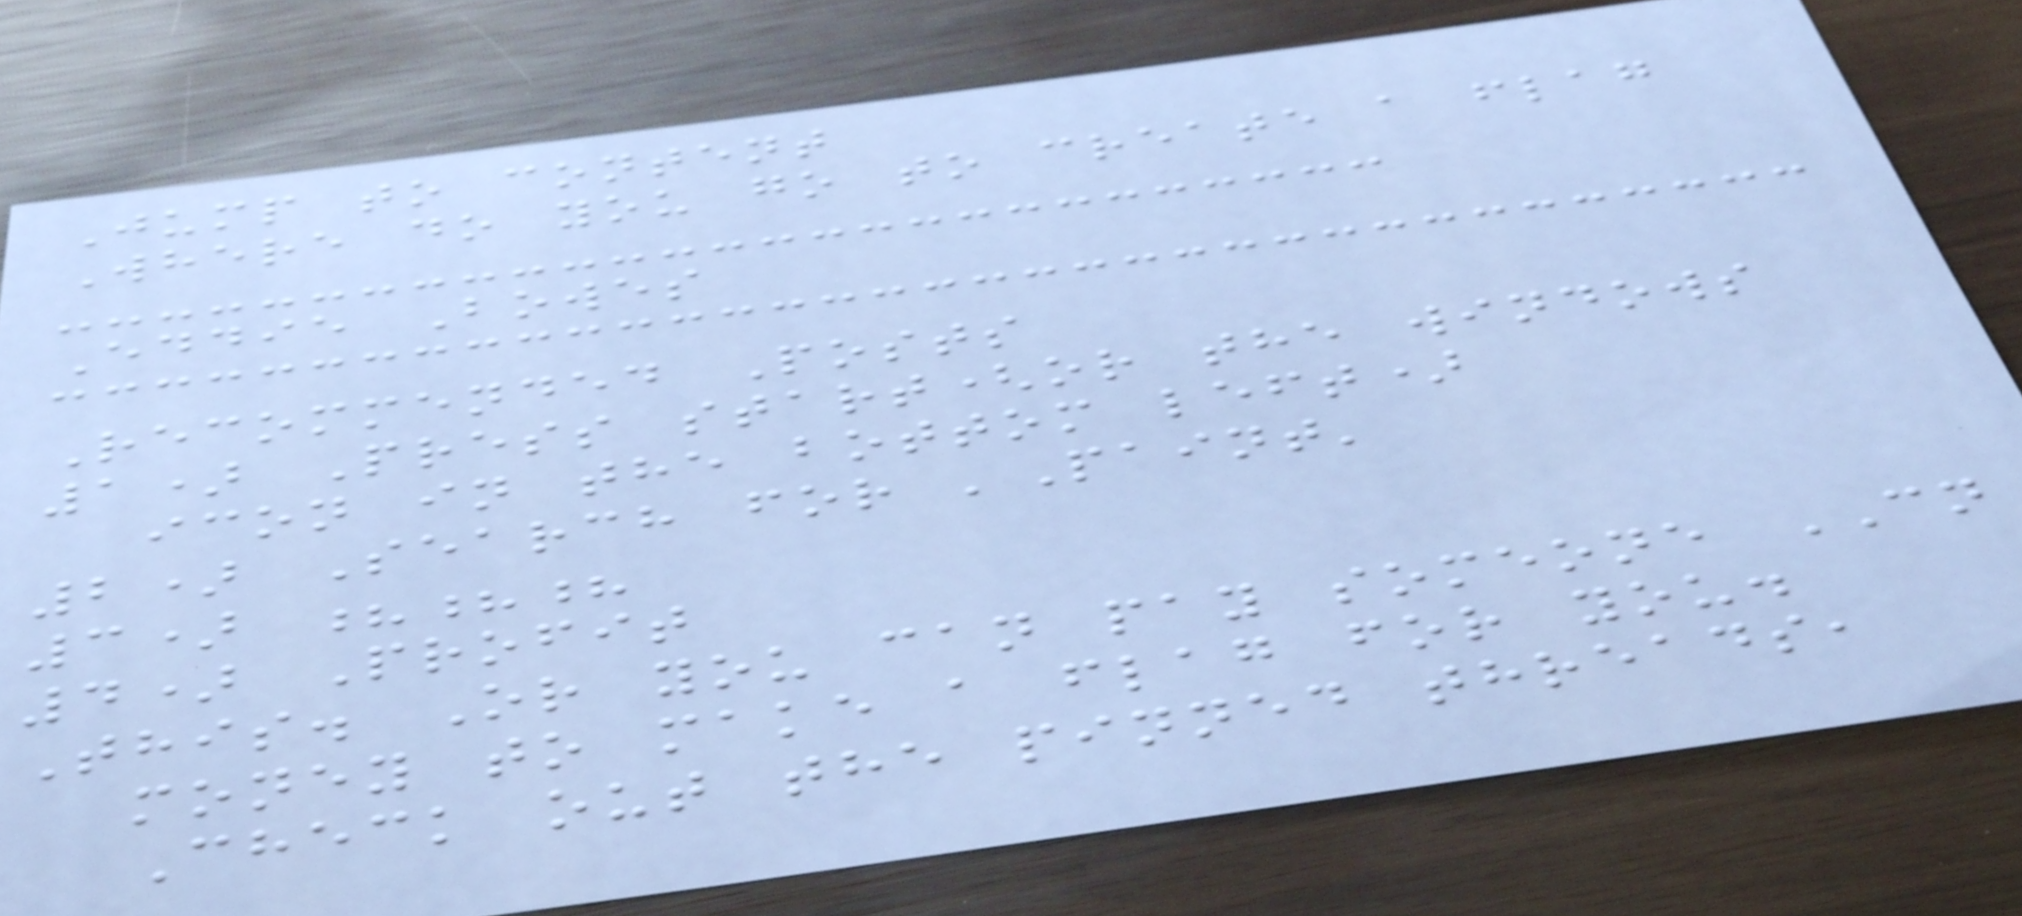Jump to content
Where do you go to create a flag
Eddie Bowes
Recommended Posts
1) Press start(or the windows
icon in the bottom left)
2) Search for 'Paint'
3) ???
4) Profit
This. Or you can pay someone CN
money to make a flag for you.
Check out the pinned threads,
